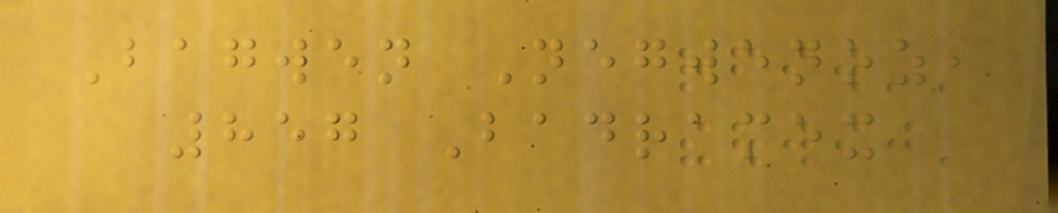Bagwen Negwenoz,
857 Badramex
